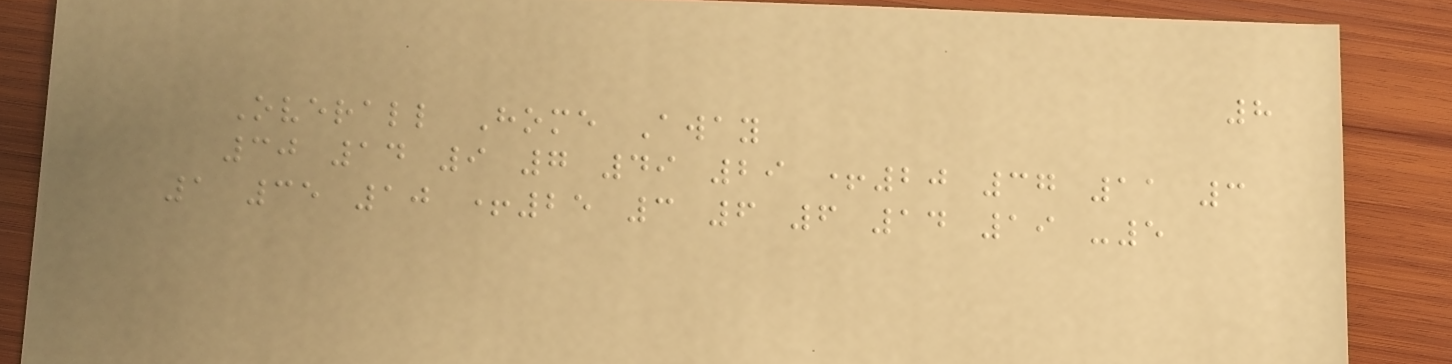8
Overall Home Away
30 14 9 7 49 29 +20 37 11 3
1 35 10 +25 3 6 6 14 19 -5
